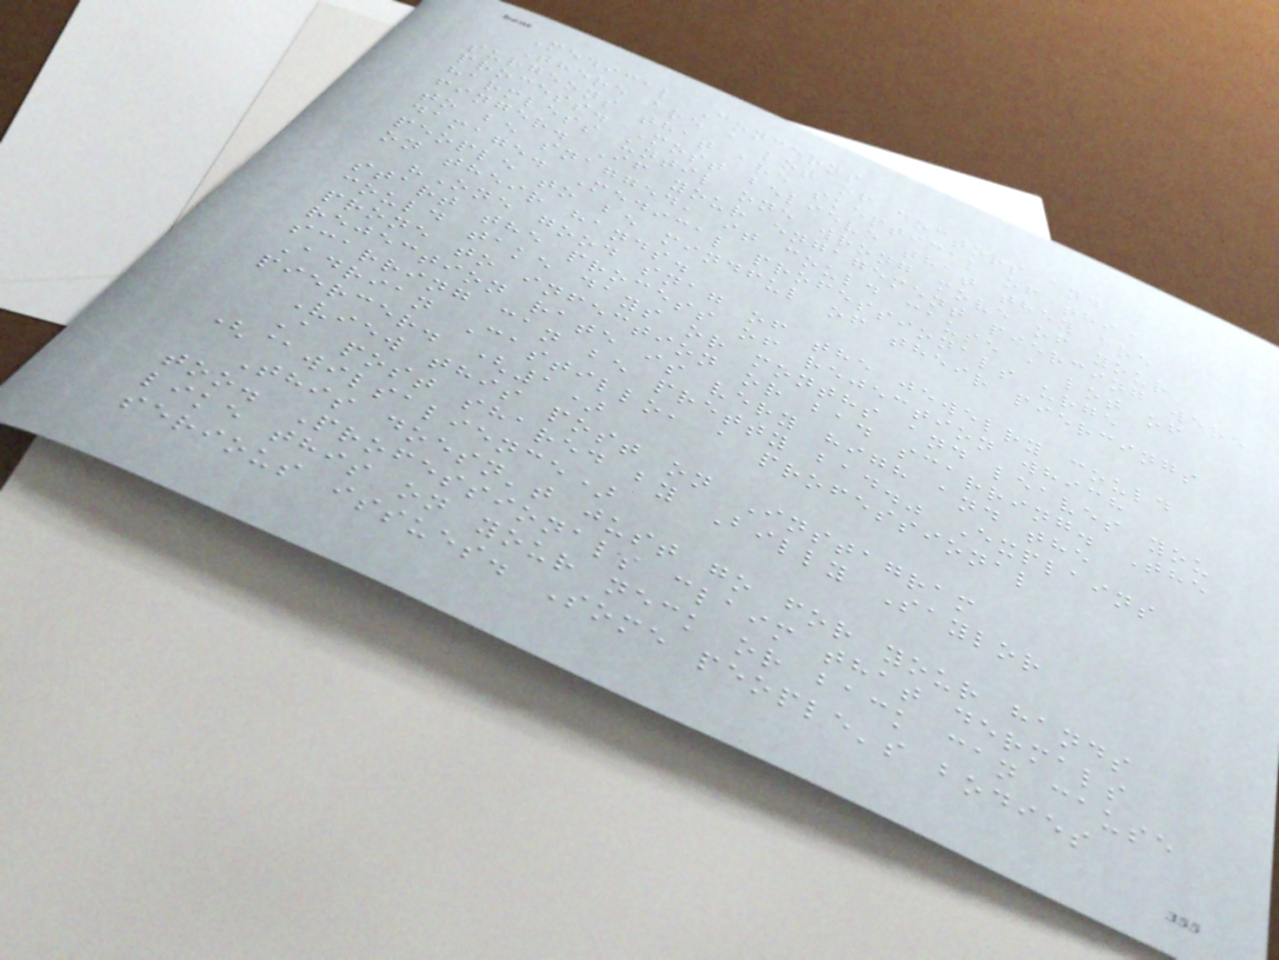Medical Concerns
There are a lot of doctors and
surgeons that are skeptical of this
process. Most believe that they are
harmless until one wrong move of your
finger. If your engagement piercing were
to be snagged, it could cause a lot of
damage. Medical professionals urge
people to be mindful of their piercings
on their hands.
"One good snag of the jewelry could
start the process of rejection which
could take days or months and leaves you
prone to infection or bad scarring. The
rejection rate is very high and the
scarring can be pretty bad." Explains
Adrian Castillo, a professional
piercer. (1)
View this post on Instagram
A post shared by Billy Saylor
(@wilsalience)
This doesn't just go for your hands
too. Professionals claim that dermals
like this on your neck or back can cause
serious issues. Some people's bodies
